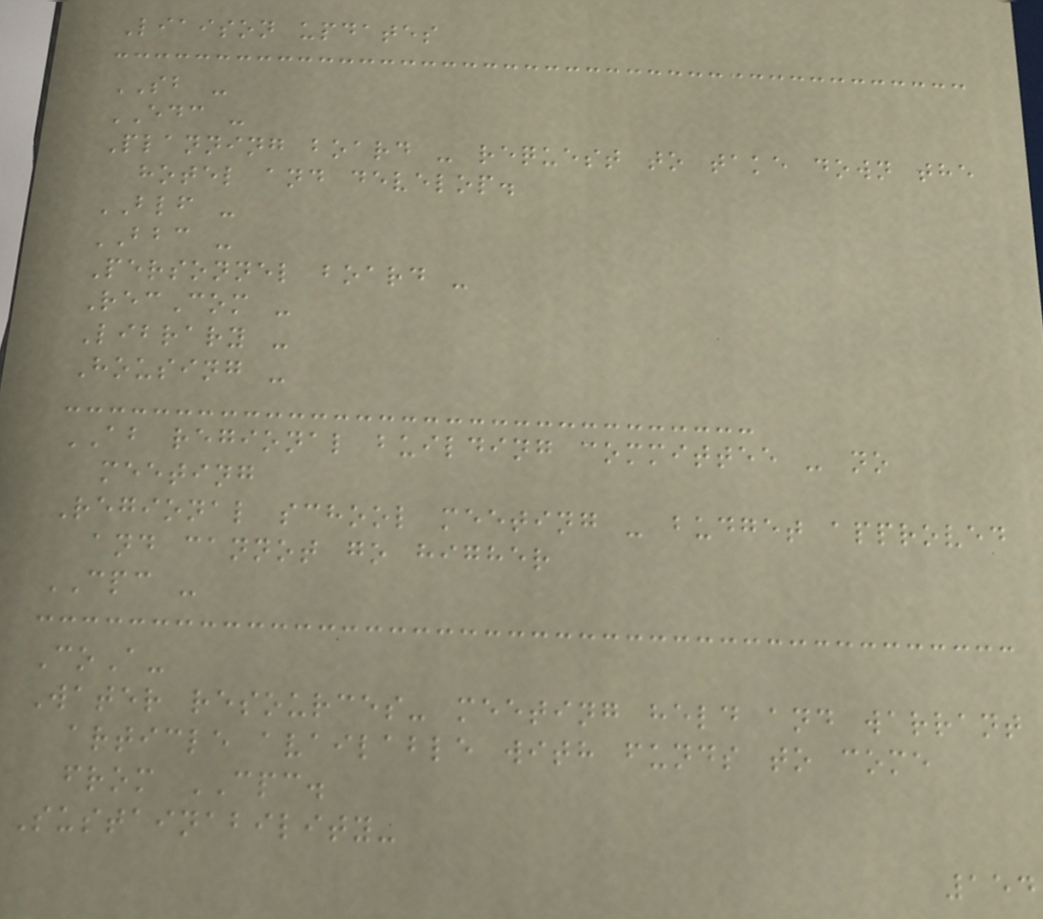Liaison updates
SB -
EDC -
Planning board - request to take down the
hotel and develop.
BLF -
BBC -
Personnel board -
RecCom -
Library -
Housing -
AB regional building committee - no
meeting
Regional school meeting - budget approved
and cannot go higher
CPC -
CoA-
Water resources- meeting held and warrant
article available with funds to come
from CPC.
Sustainability-
154
